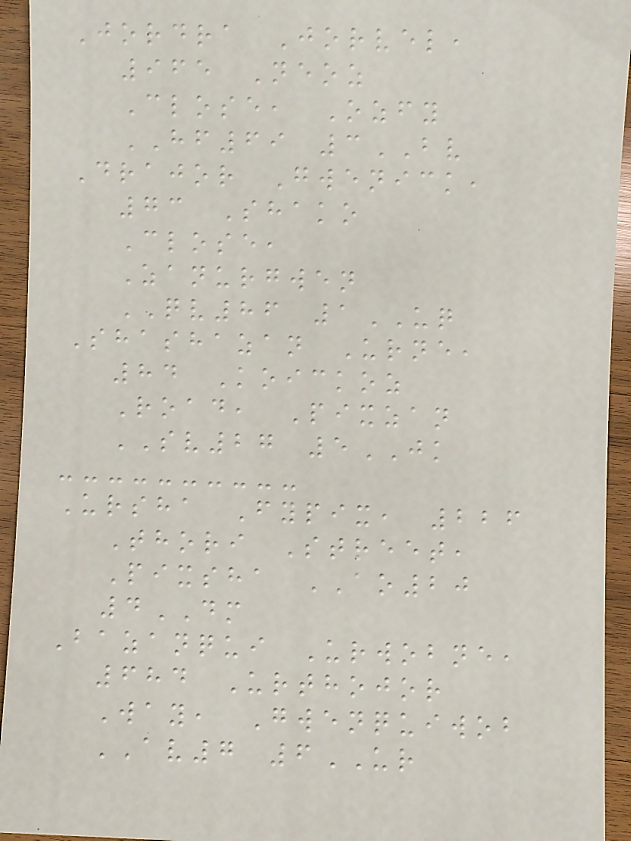Jordra Jorvel,
965 Neoz
Close, Ozfy
HF69 3BV
Drajor Gwenick,
73 Shako
Close,
Zanurgwen
QV86 1UQ
Shashazan Urne,
84 Koickoz
Road, Pixzan
SV27 5JK
Ursha Fypix, 226
Thori Street,
Pixsha AO20
4DM
Bazanqui Urwobne,
684 Urthojor
Way, Gwenquiwob
AV7 6UR
